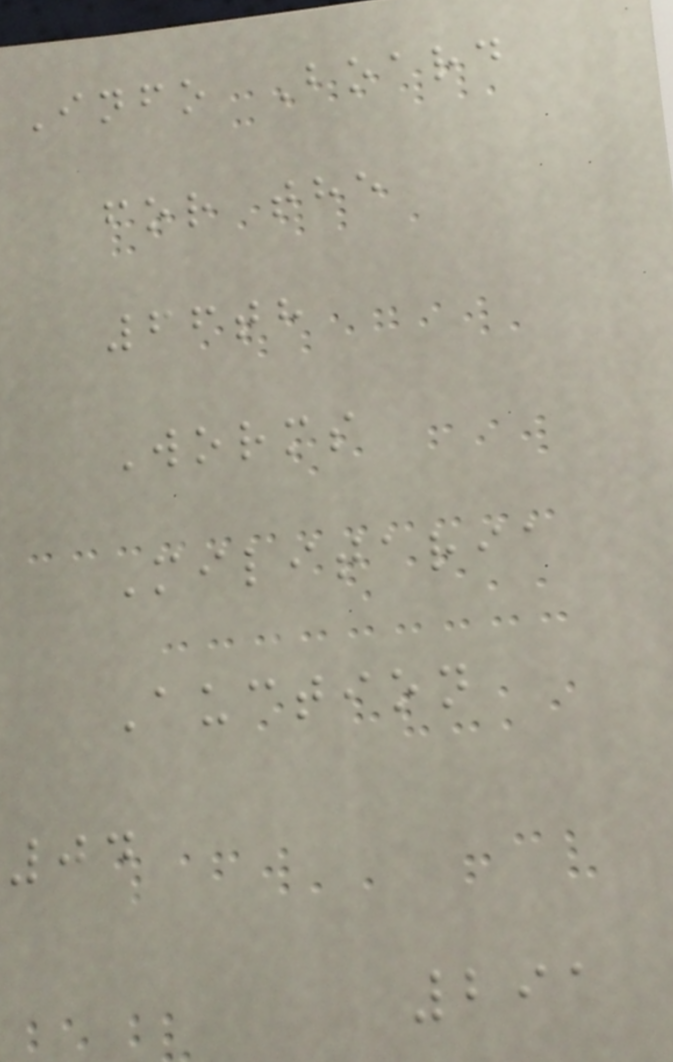Info Board
for the
66th
Worms
Militaria
Auction
04
291
